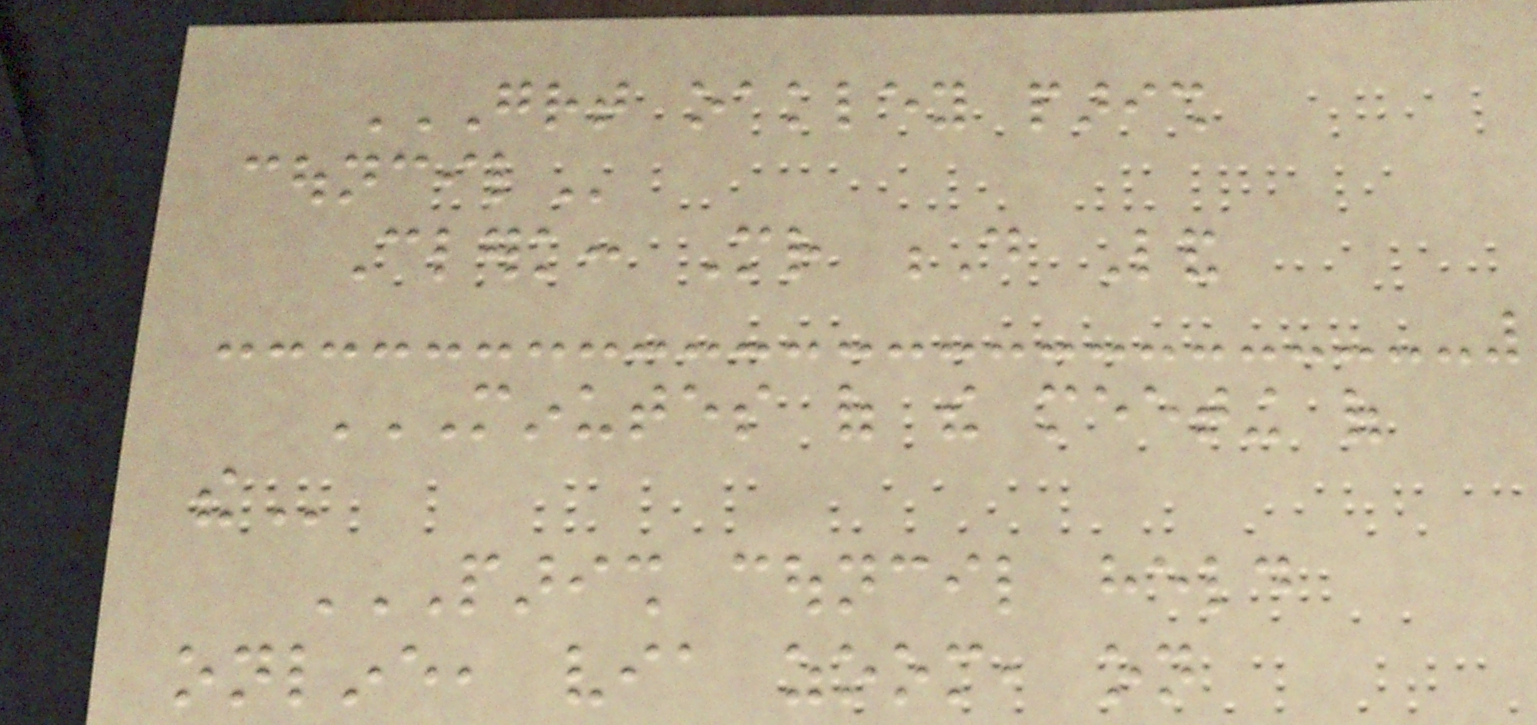GREAT OAKLEY PARISH
COUNCIL
Clerk: Mr D Land
MINUTES OF THE MEETING OF
THE
PARISH COUNCIL HELD
ONLINE, VIA ZOOM, ON
